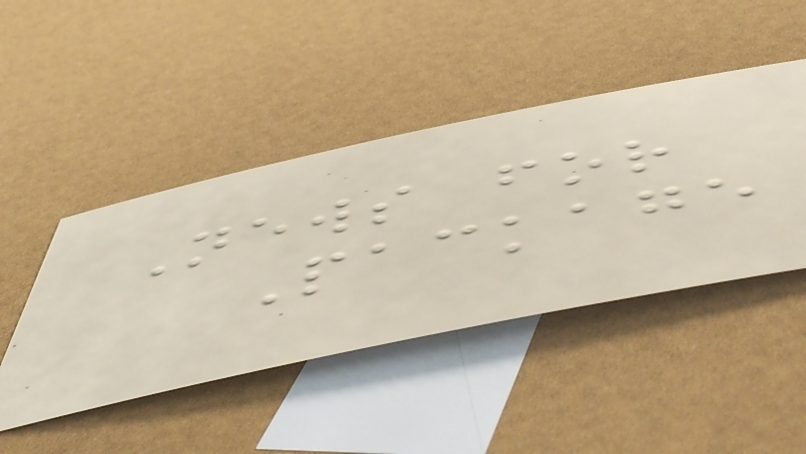News for
Package
